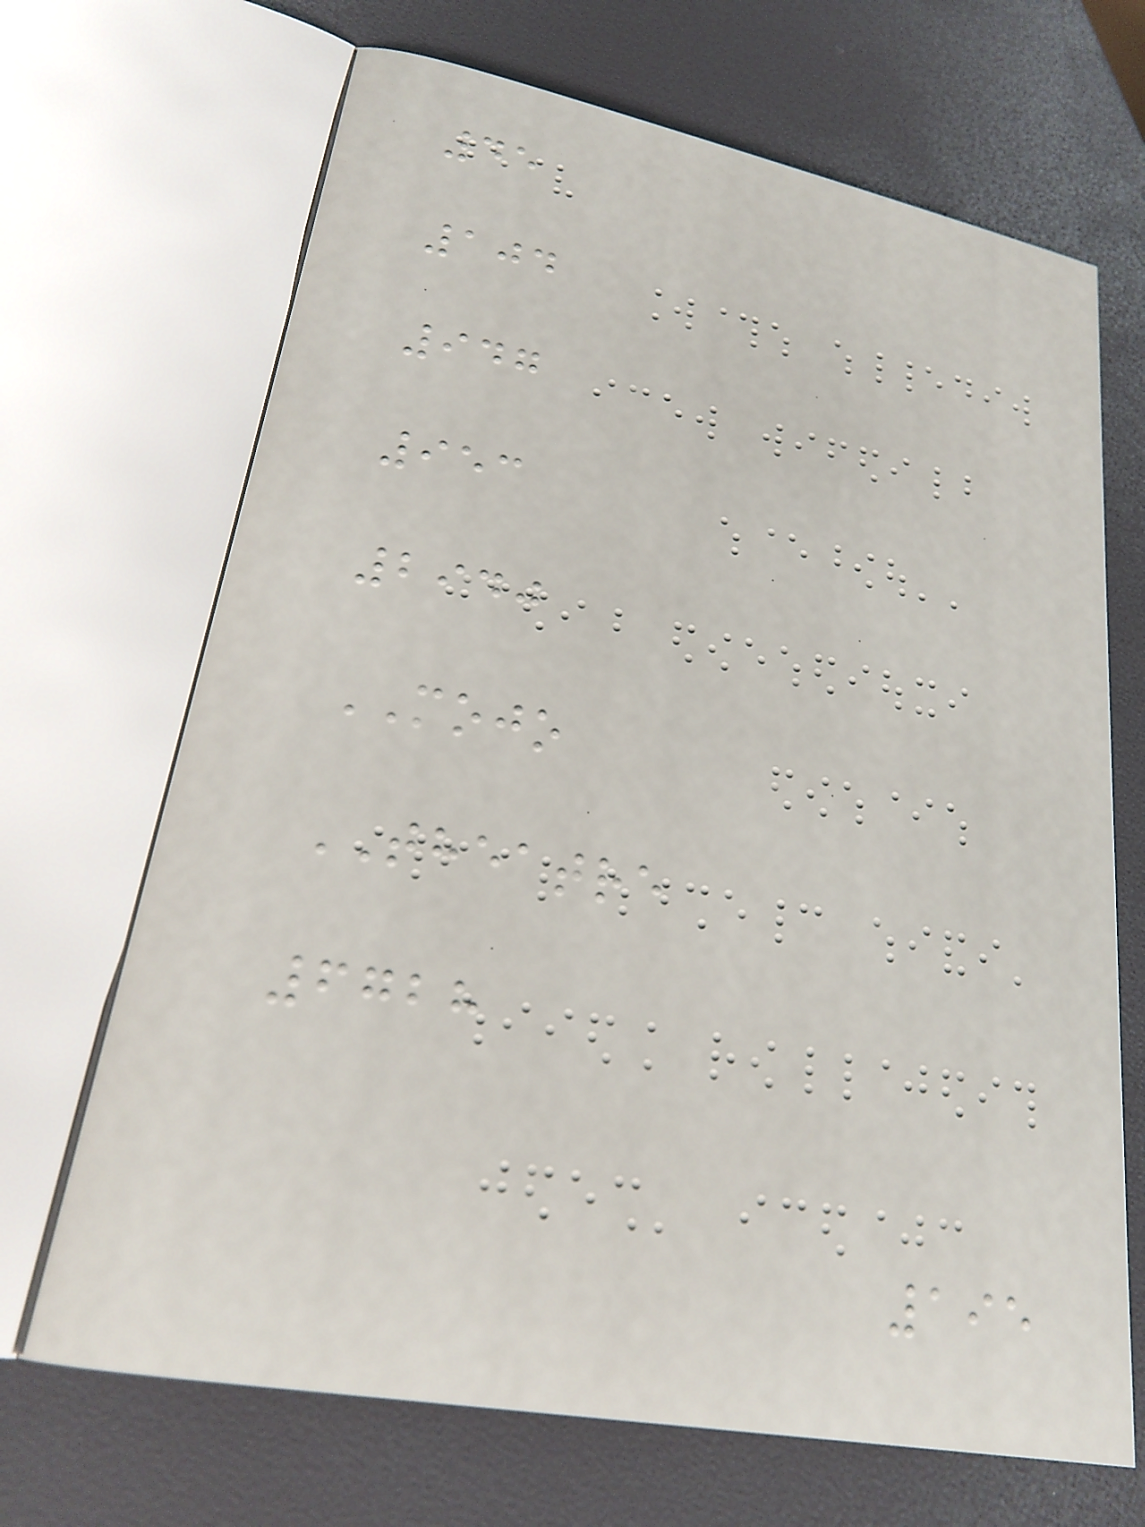45
104
947
953
2940
MOJO
THEATRE
6728
195
